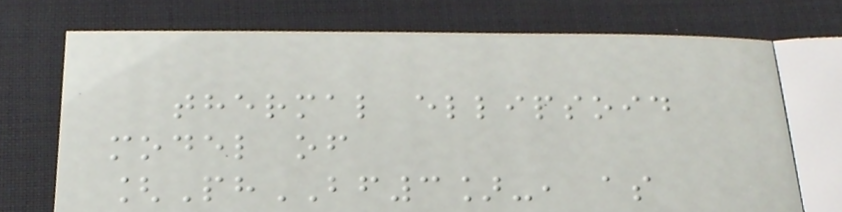thermal ellipsoid
model of
[PhBF3]-, as
